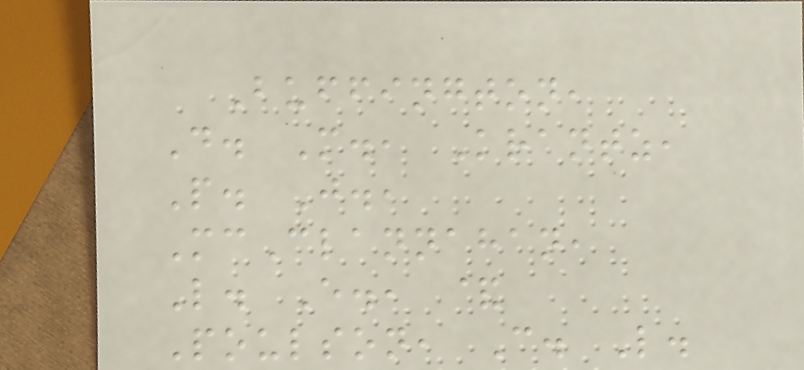Buffington,
D. M., Krantz,
P. J.,
McClannahan,
L. E., &
Poulson, C. L.
